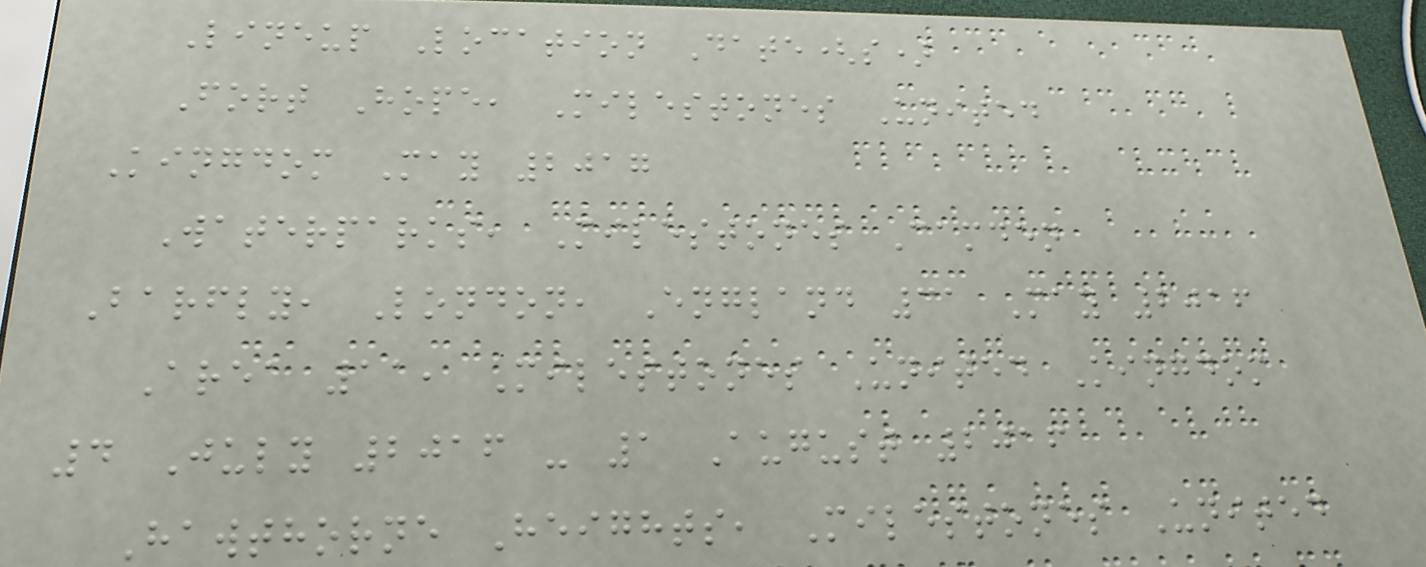Lineup Location Date(s)
Fort Hope, Milestones United
Kingdom May 2017
Waterparks, Milestones Camden
Barfly, London, England 31 May 2016
Area 11, Milestones United Kingdom
4 July 2016 - 1 August 2016
Hawthorne Heights, Milestones United
